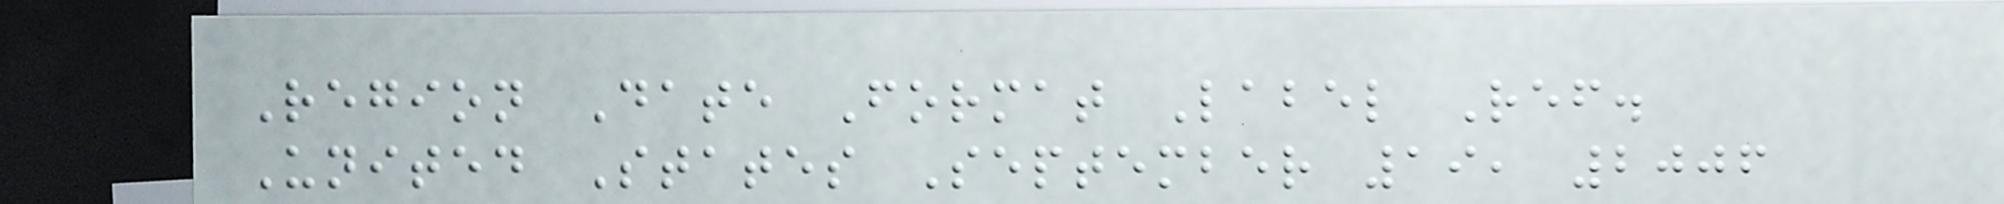Region Date Format Label Ref.
United States September 19, 2006
